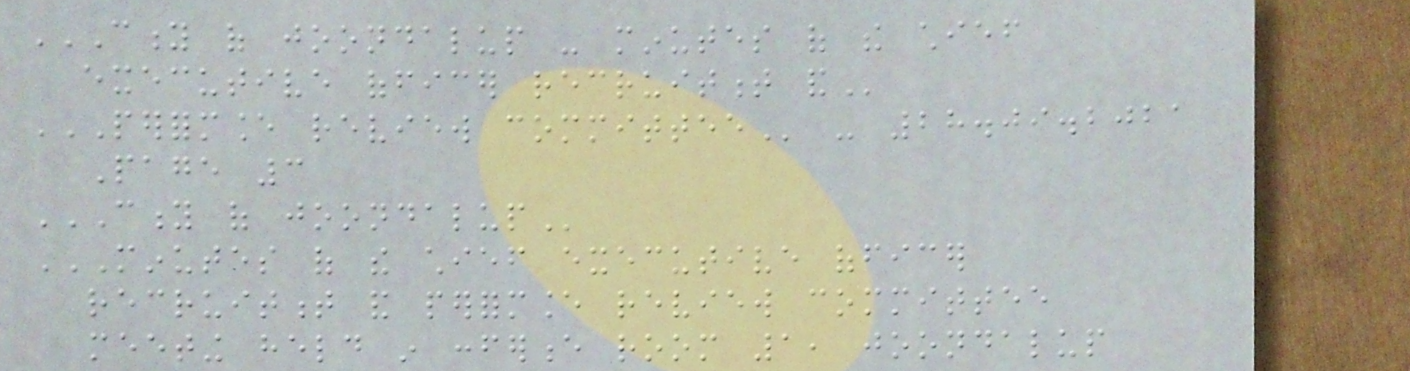CITY OF JOONDALUP - MINUTES OF THE CHIEF
EXECUTIVE OFFICER RECRUITMENT AND
PERFORMANCE REVIEW COMMITTEE - 28.09.2021
Page 3
CITY OF JOONDALUP
MINUTES OF THE CHIEF EXECUTIVE OFFICER
RECRUITMENT AND PERFORMANCE REVIEW COMMITTEE
MEETING HELD IN CONFERENCE ROOM 1, JOONDALUP
